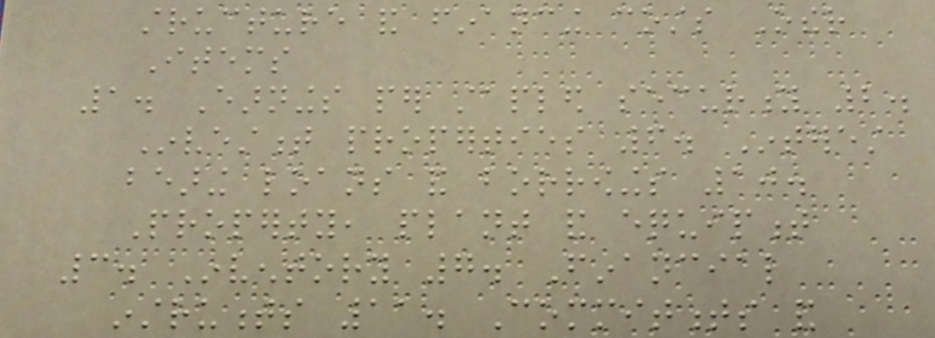structure and financing costs Other
Items
1. Earnings per stapled security 2.
Investment properties 6. Interest
bearing loans and borrowings 10.
Property, plant and equipment
3. Inventory 7. Financial
instruments 11. Commitments and
